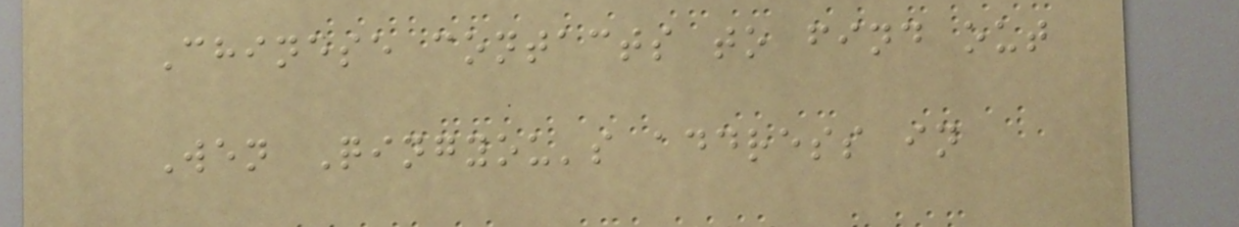Chinese contacts to find out
Wen Qingyou's address in
